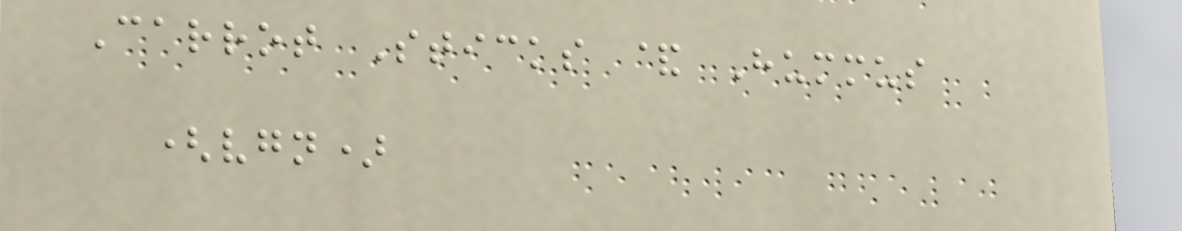Carrot Sticks & Hummus
(vgn)
